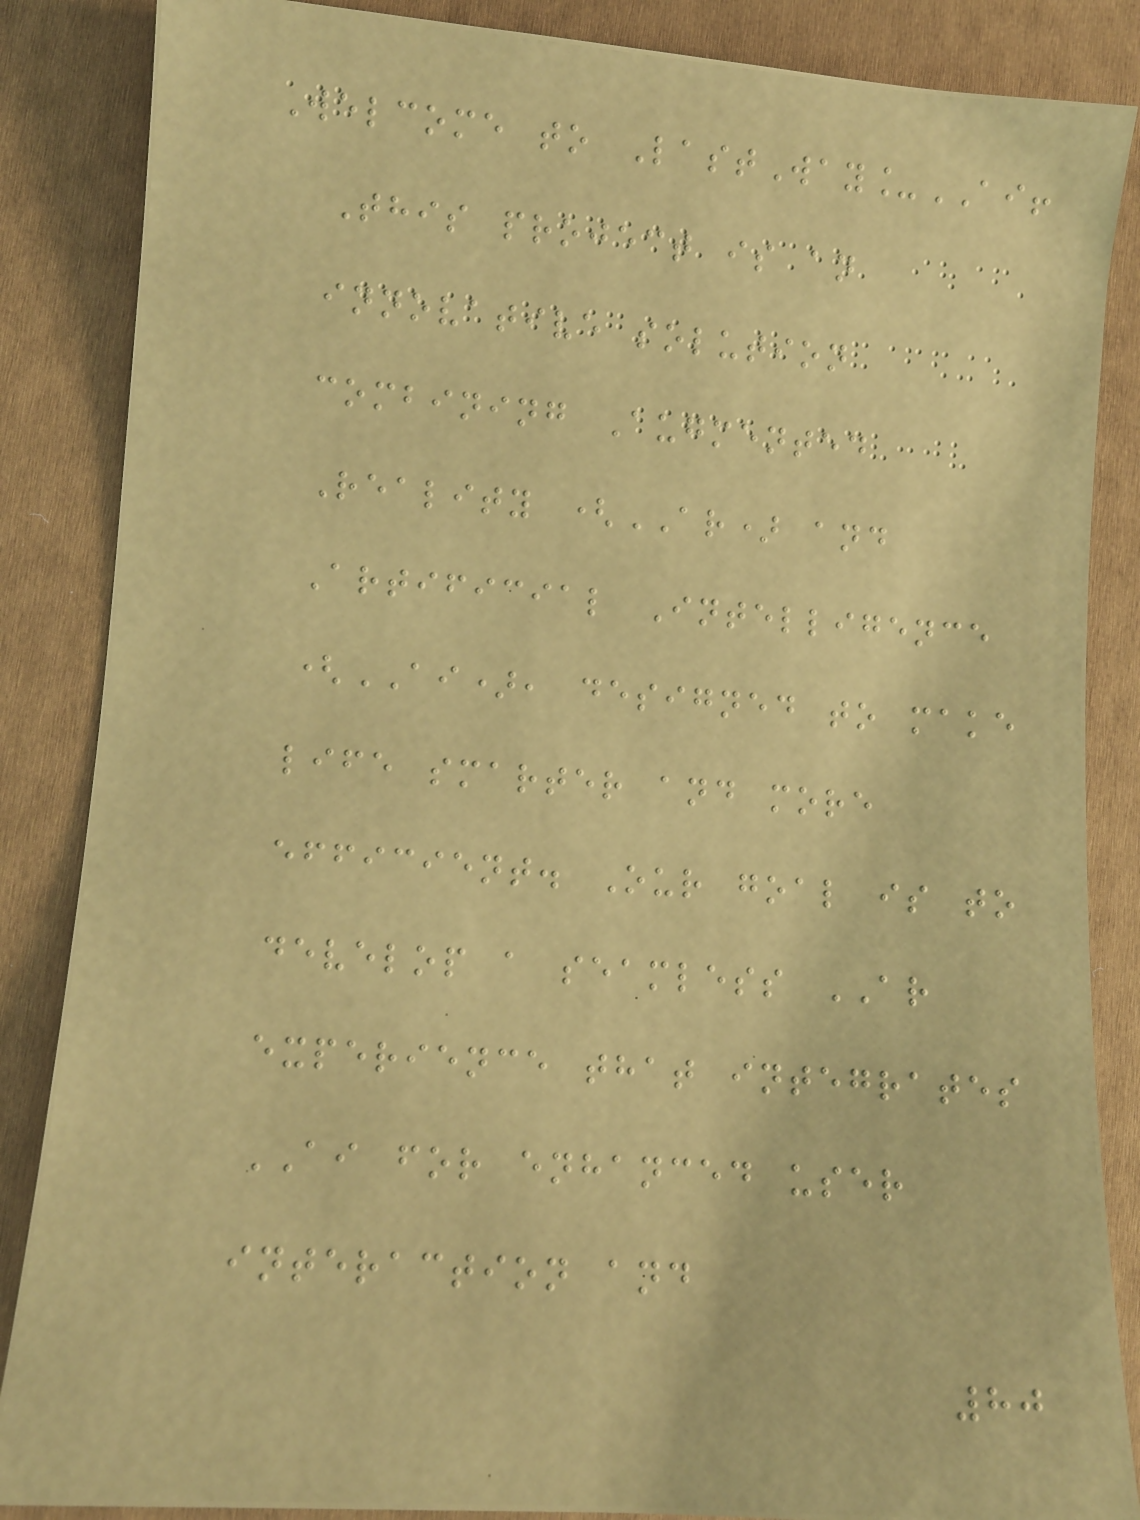Welcome to LastWay_AI!
This project is an
innovative solution
combining Augmented
Reality (AR) and
Artificial Intelligence
(AI), designed to make
life smarter and more
efficient. Our goal is to
develop a seamless AR
experience that integrates
AI for enhanced user
interaction and
80
